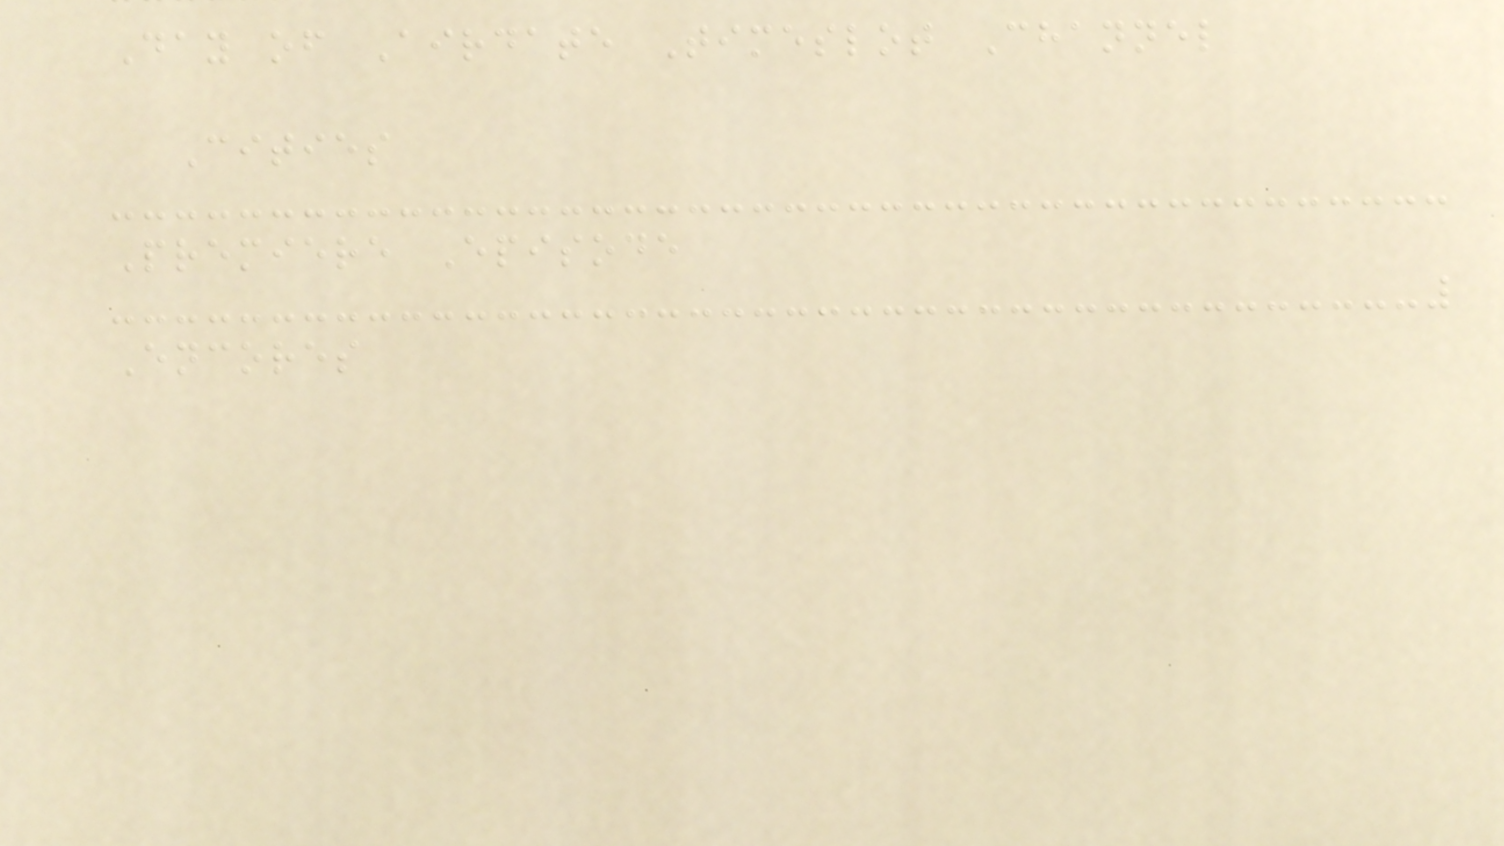Day of Airdate Timeslot Channel
Cities
Premiere Episode
Encores
